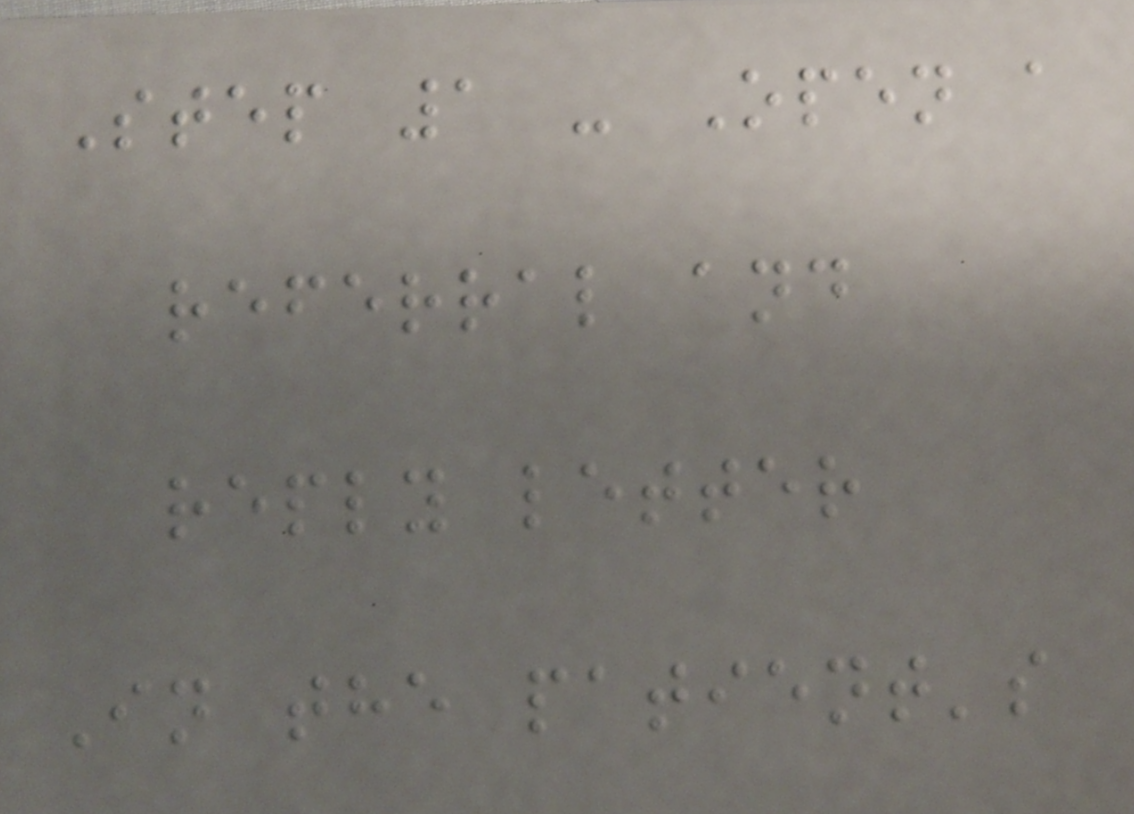Step 1 - Open a
referral and
reply letter
In the patient's
